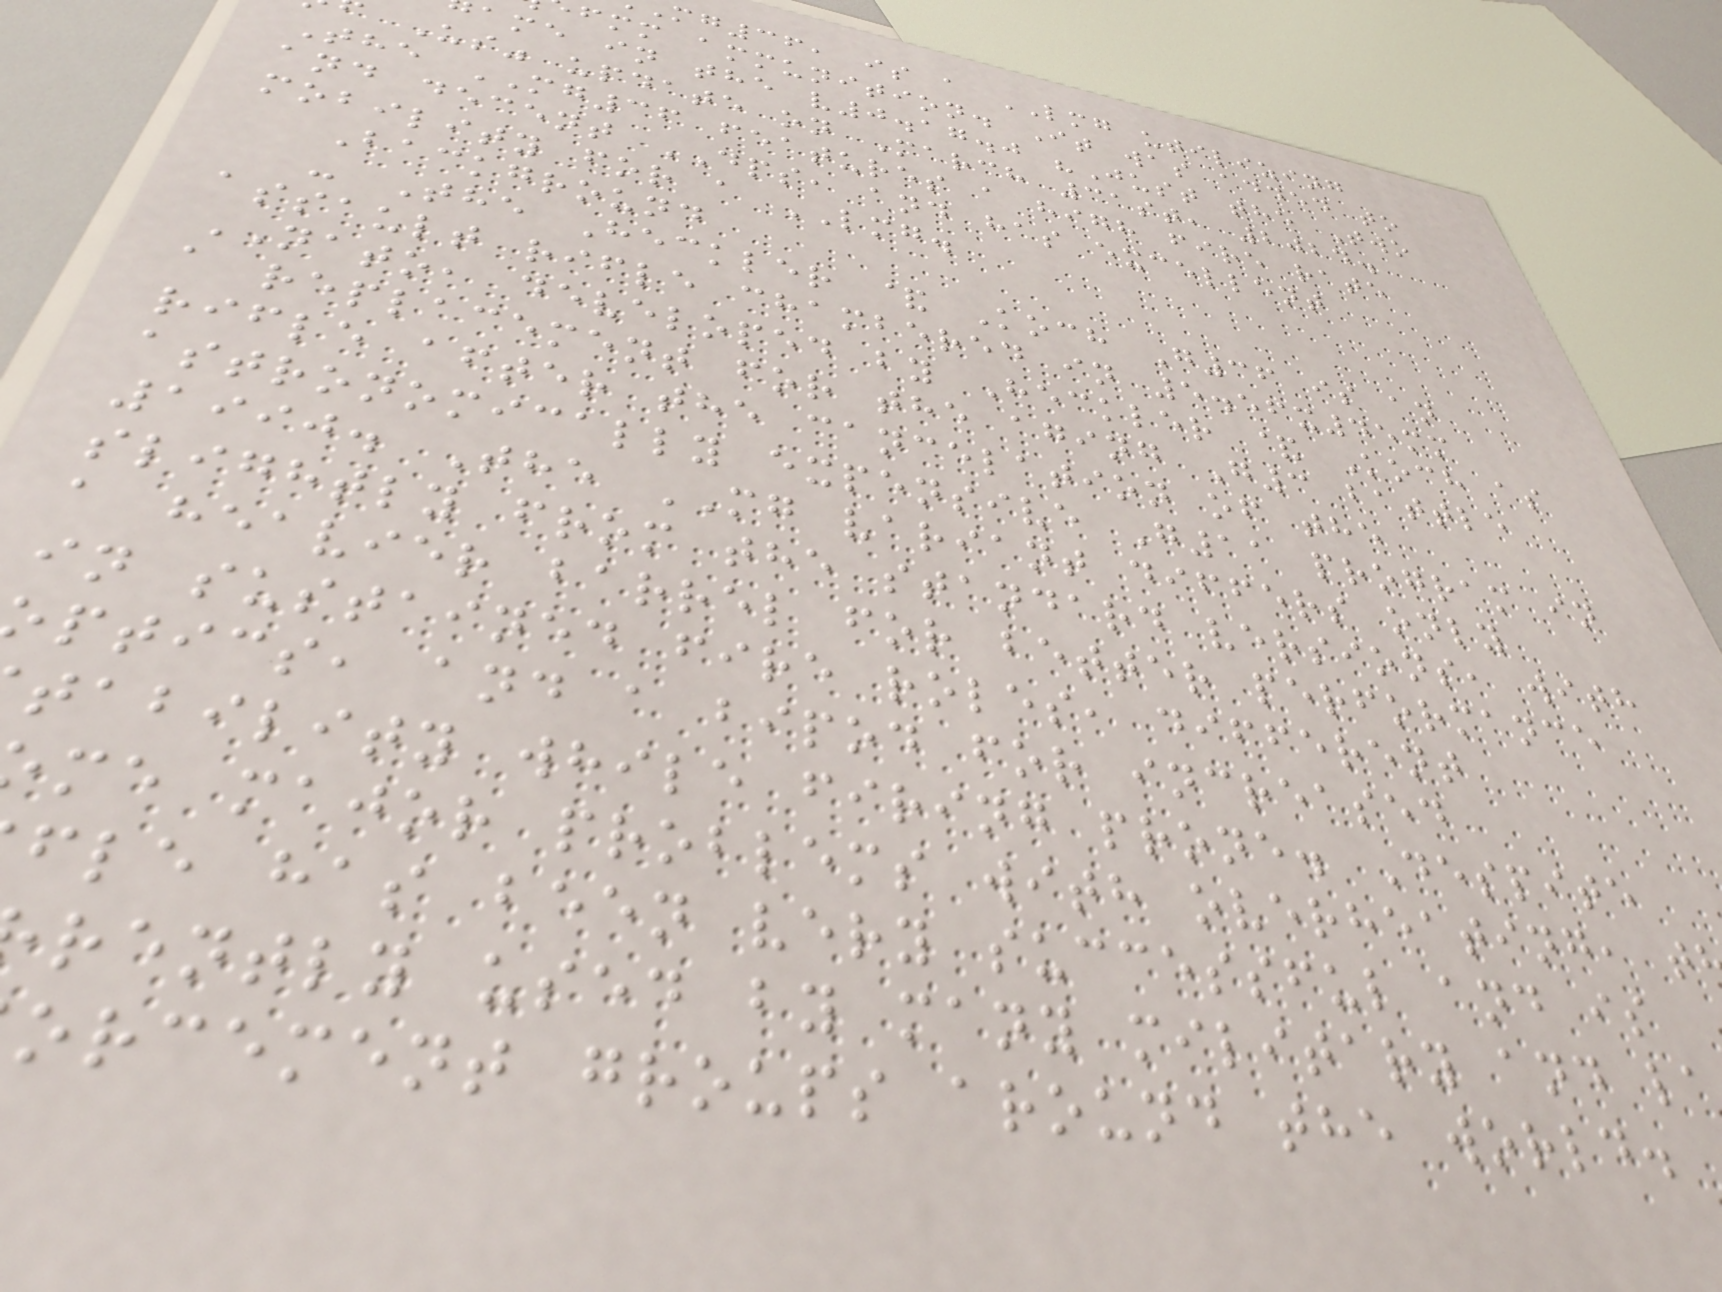mg36, is a LMG utilizing
fmm ammunition. It was added to
ame in the v0.17.0 "Just the Two
Us" update on March 31st, 2024.
The MG36 features a high fire rate
and decent DPS, and has excellent
mobility for a LMG.
Background
- The Heckler & Koch G36 is an
assault rifle chambered in 5.56x45mm
NATO, developed by Heckler & Koch as
a replacement for the aging G3 battle
rifle after the cancelation of the
astronomically expensive G11 program in
1990. The MG variant differs only
slightly from the standard versions, with
a heavier barrel for better performance
in sustained fire roles, different
ptics, and a bipod for increased
tability while firing prone. Despite
me major problems with overheating, t
fle has been very successful and is
rently used by many military and la
orcement groups around the world.
